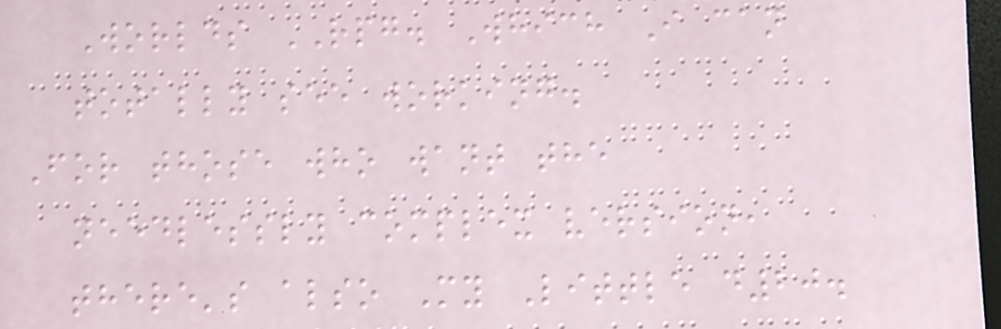Worlds RPG. Which I can
totally see working.
For those who want the
needlessly complex version,
there's also My Little d20.
